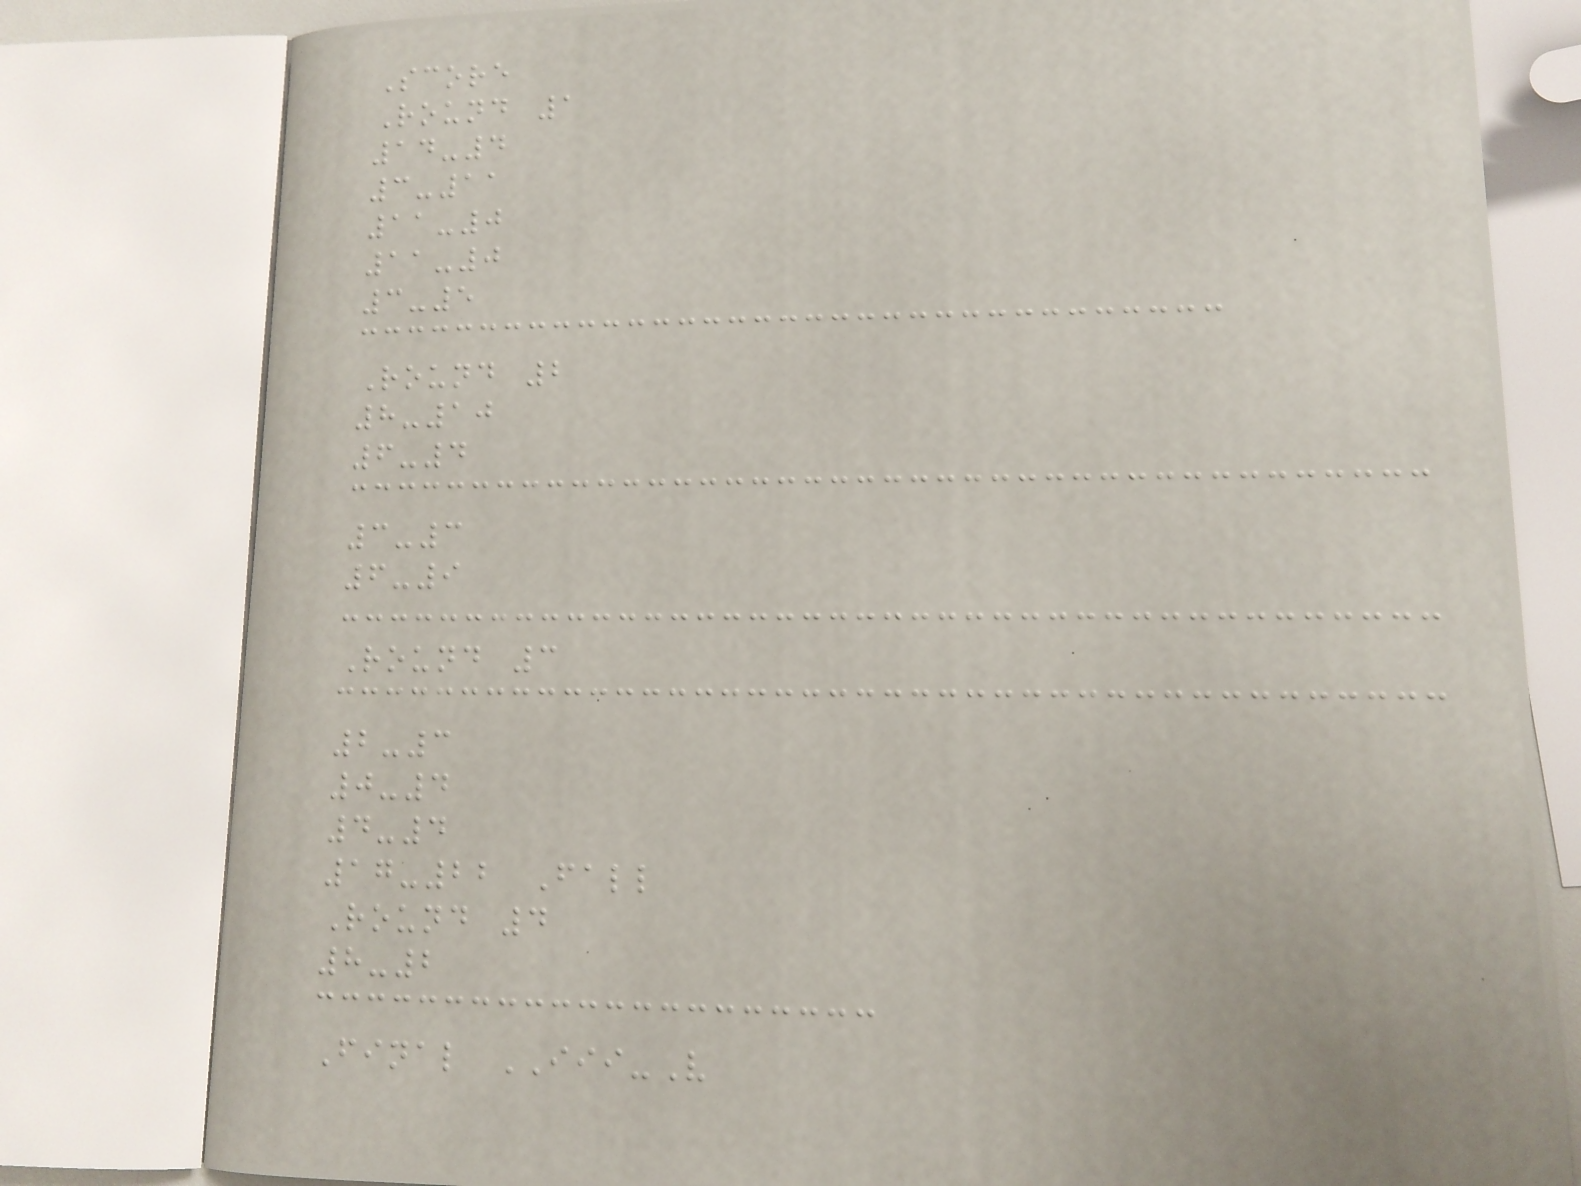Score
Round 1
14-4
3-11
11-0
11-0
3-5
Round 2
8-10
6-4
3-3
6-9
Round 3
2-3
0-4
4-4
17-22 Fall
Round 4
8-2
Final III-V
